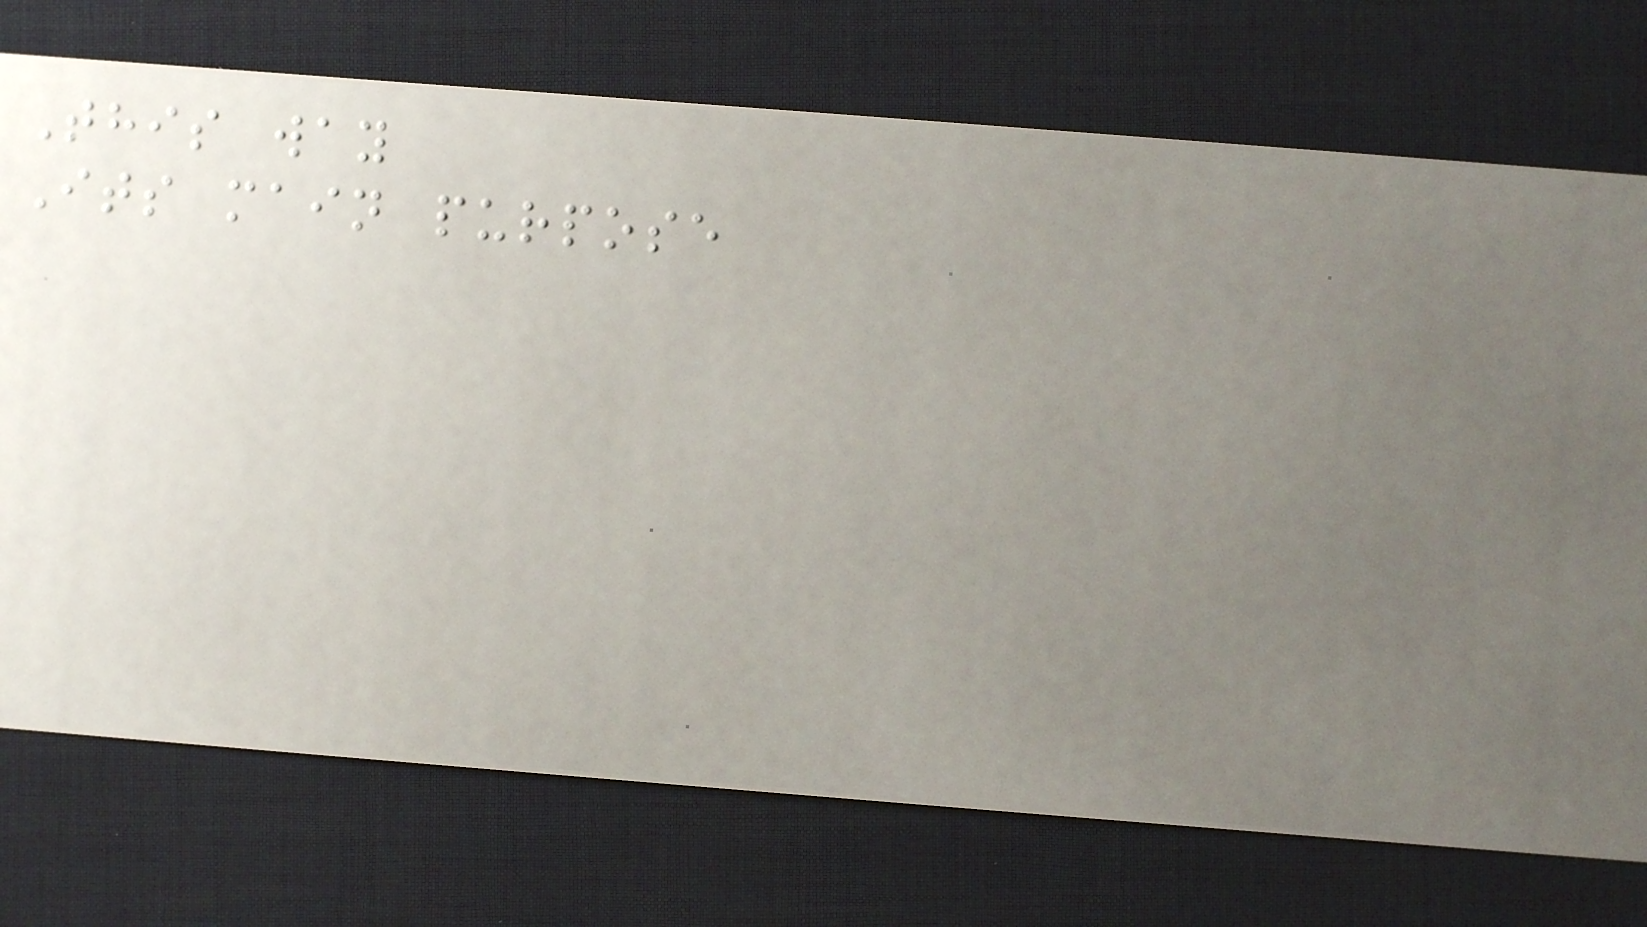This way
Its main purpose
